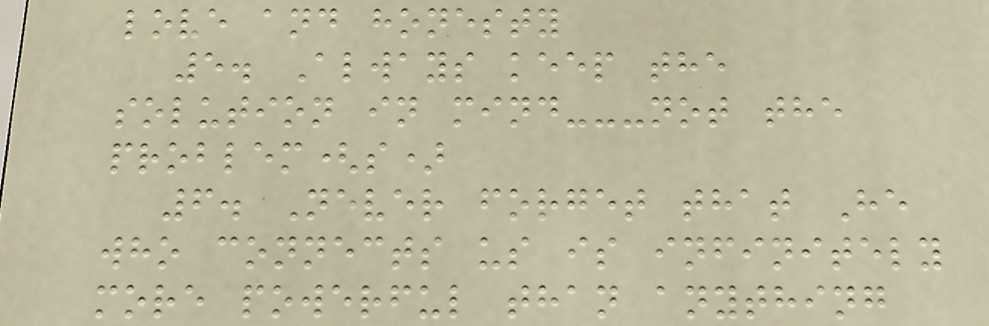love and honesty
5. Always keep the
solution in mind---not the
problem(s)
6. Never forget that He
who connects us is infinitely
more powerful than anything
